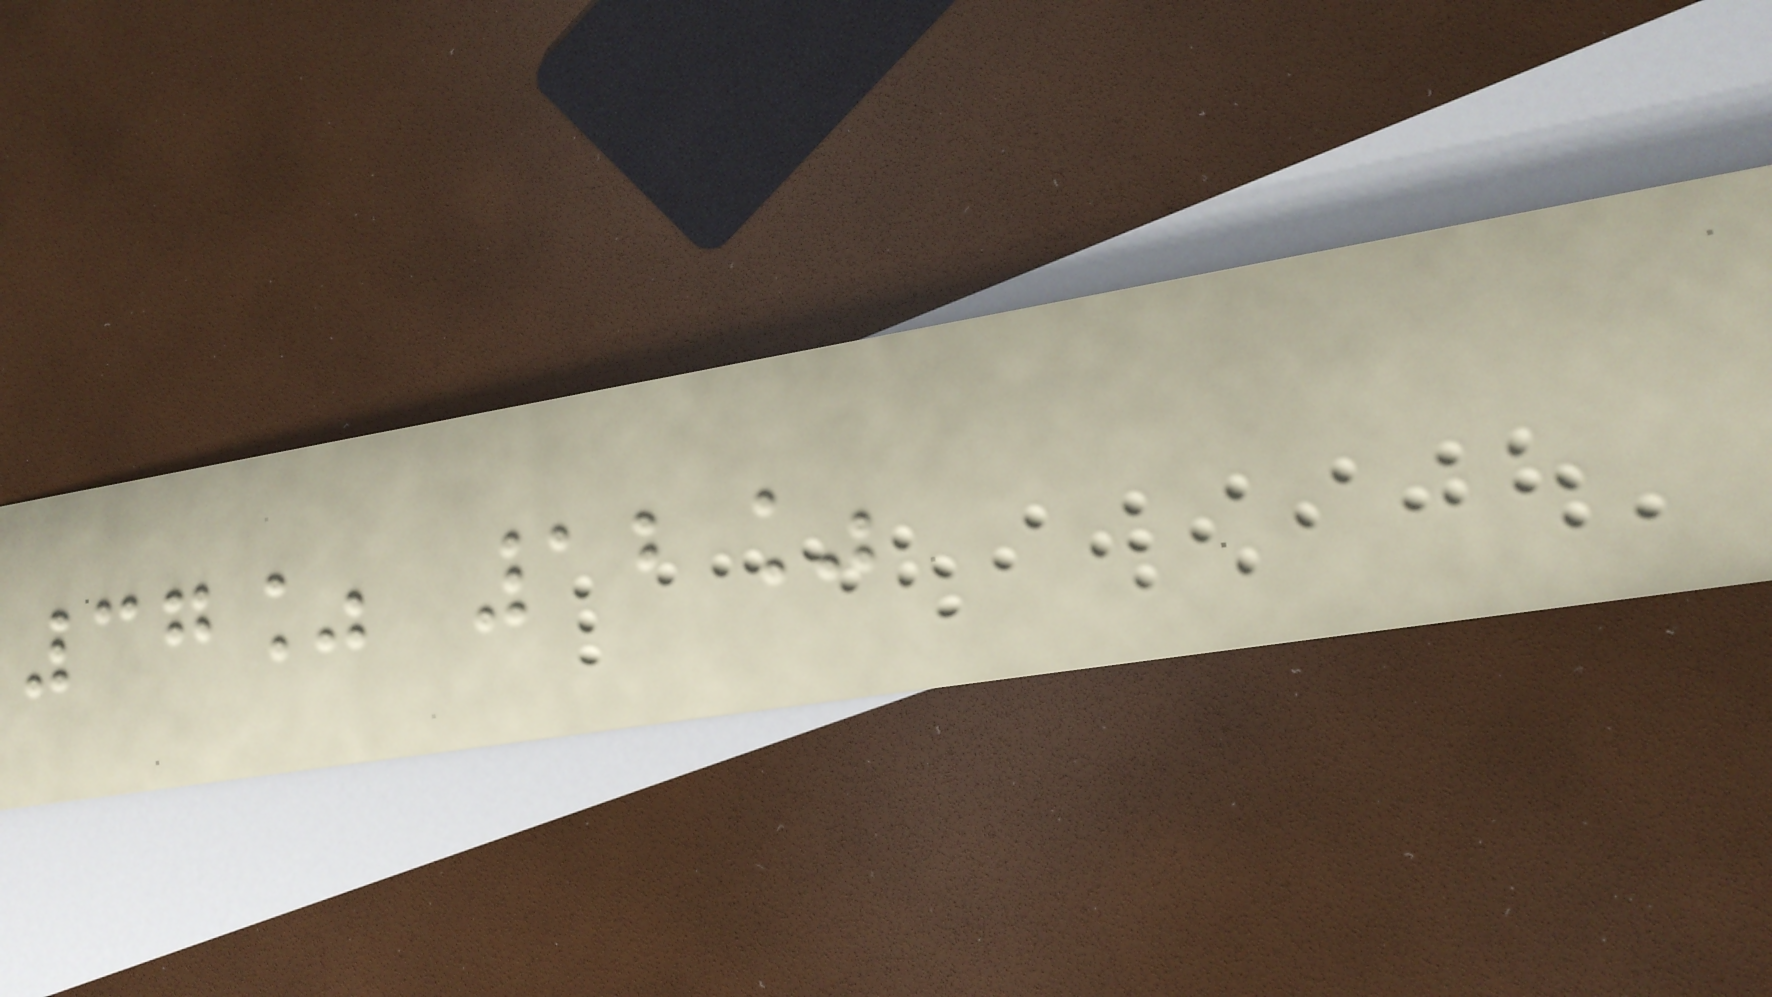37% 12%
